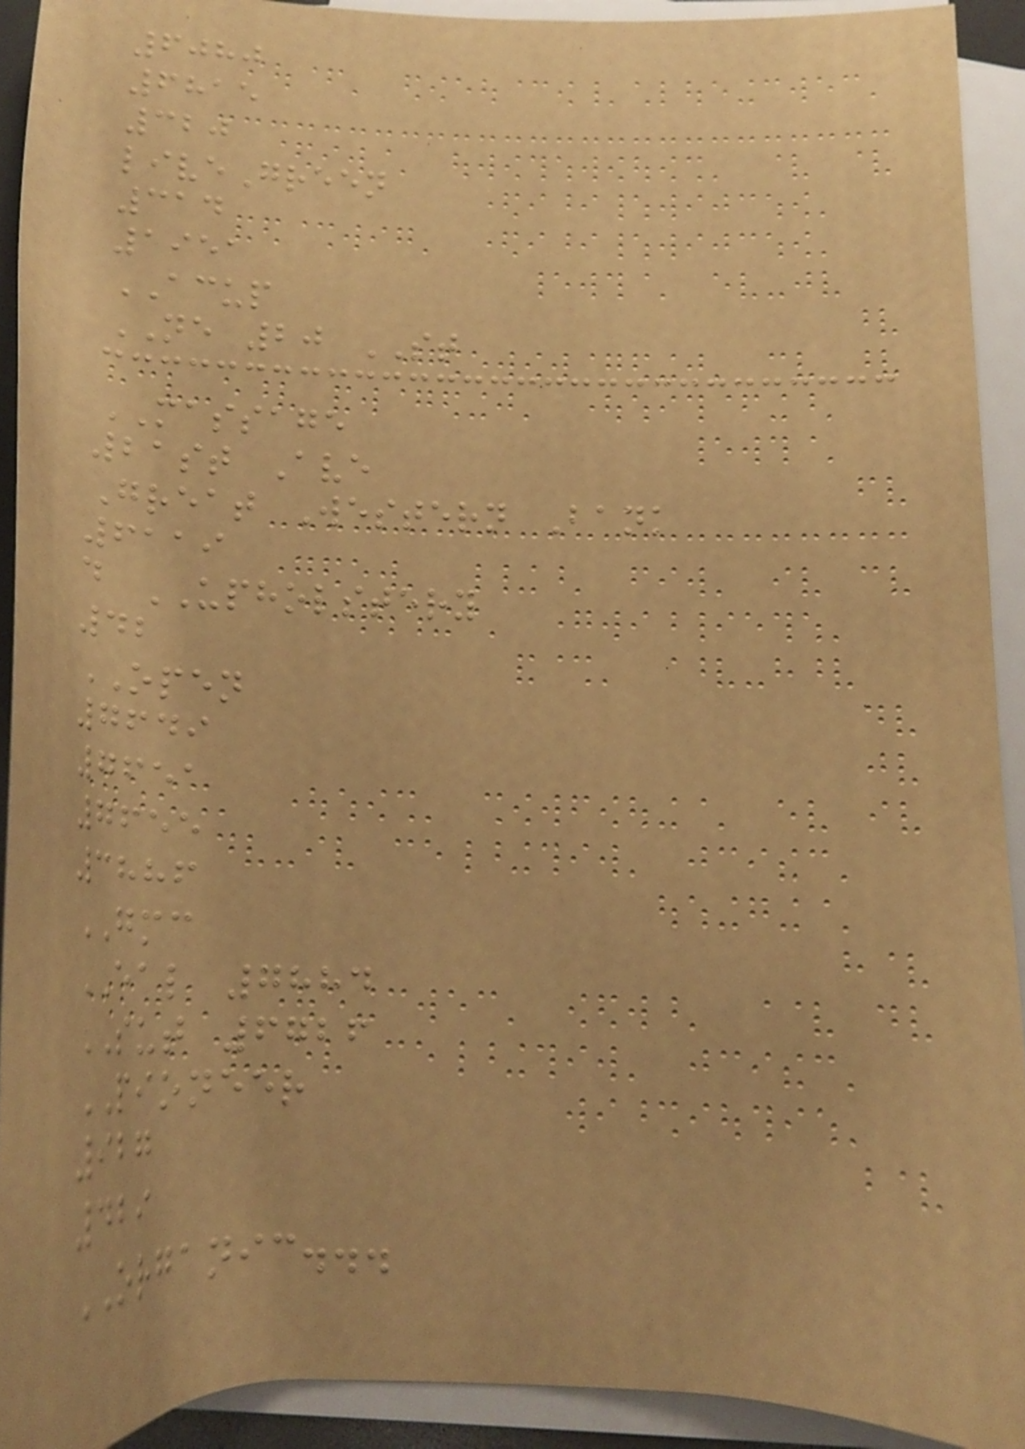6080
6815
320
liveGreen
314
1951
ACUP
NE 20 ST
MASSAGE
21st Ave
Great Western Bank
6119
d UPHOLSTERY
42
OPEN
7649
7651
7655
3886
GMC
EAL 7884
SUT 6726
PIONEER
927
429
ORGANIC...
